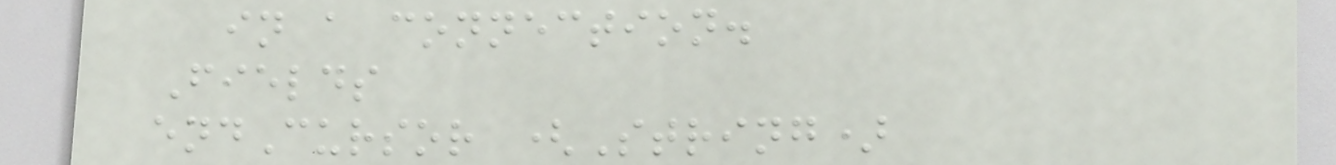in a connection.
Fields
endCursor (String)
